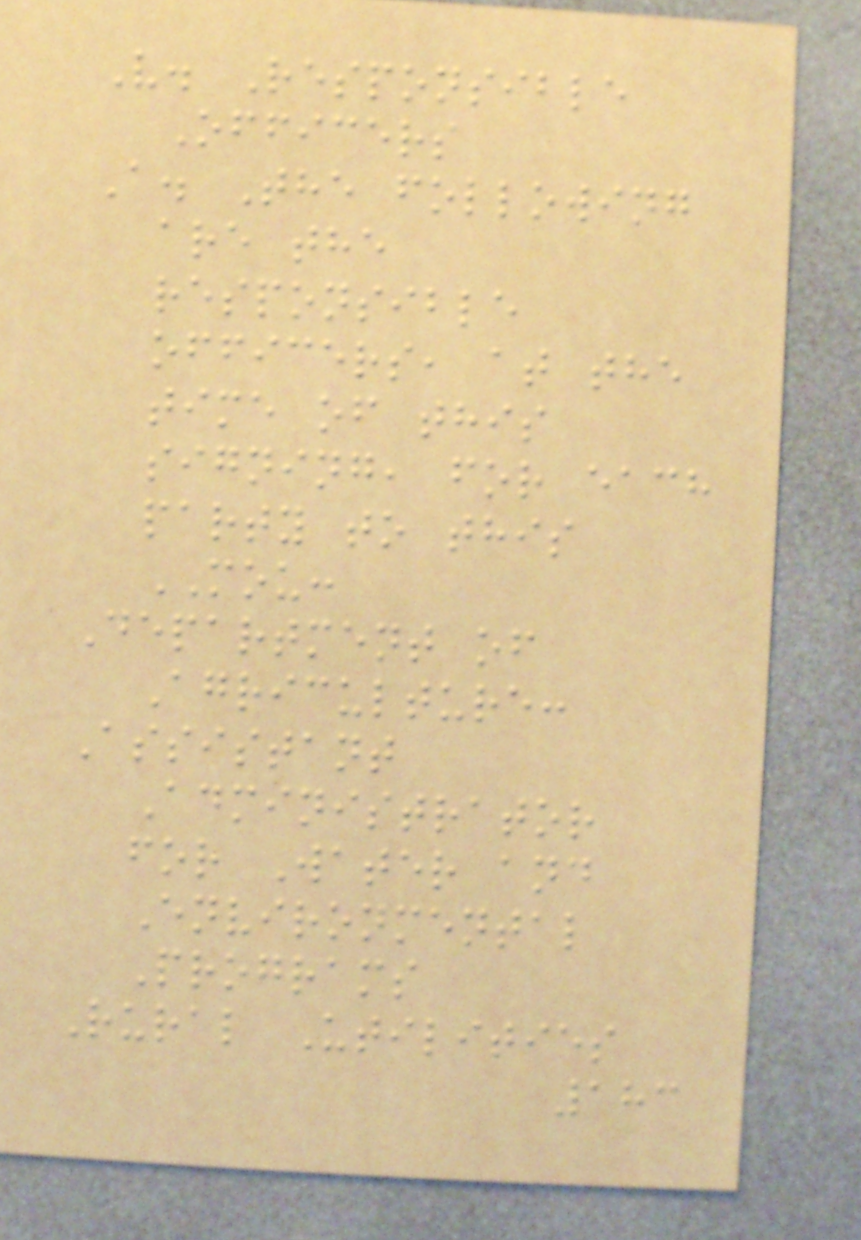V. Responsible
Officers
A. The following
are the
responsible
officers, at the
time of this
signing, for each
party to this
MOU:
Department of
Agriculture:
Assistant
Administrator
for Water and
Environmental
Programs
Rural Utilities
183
